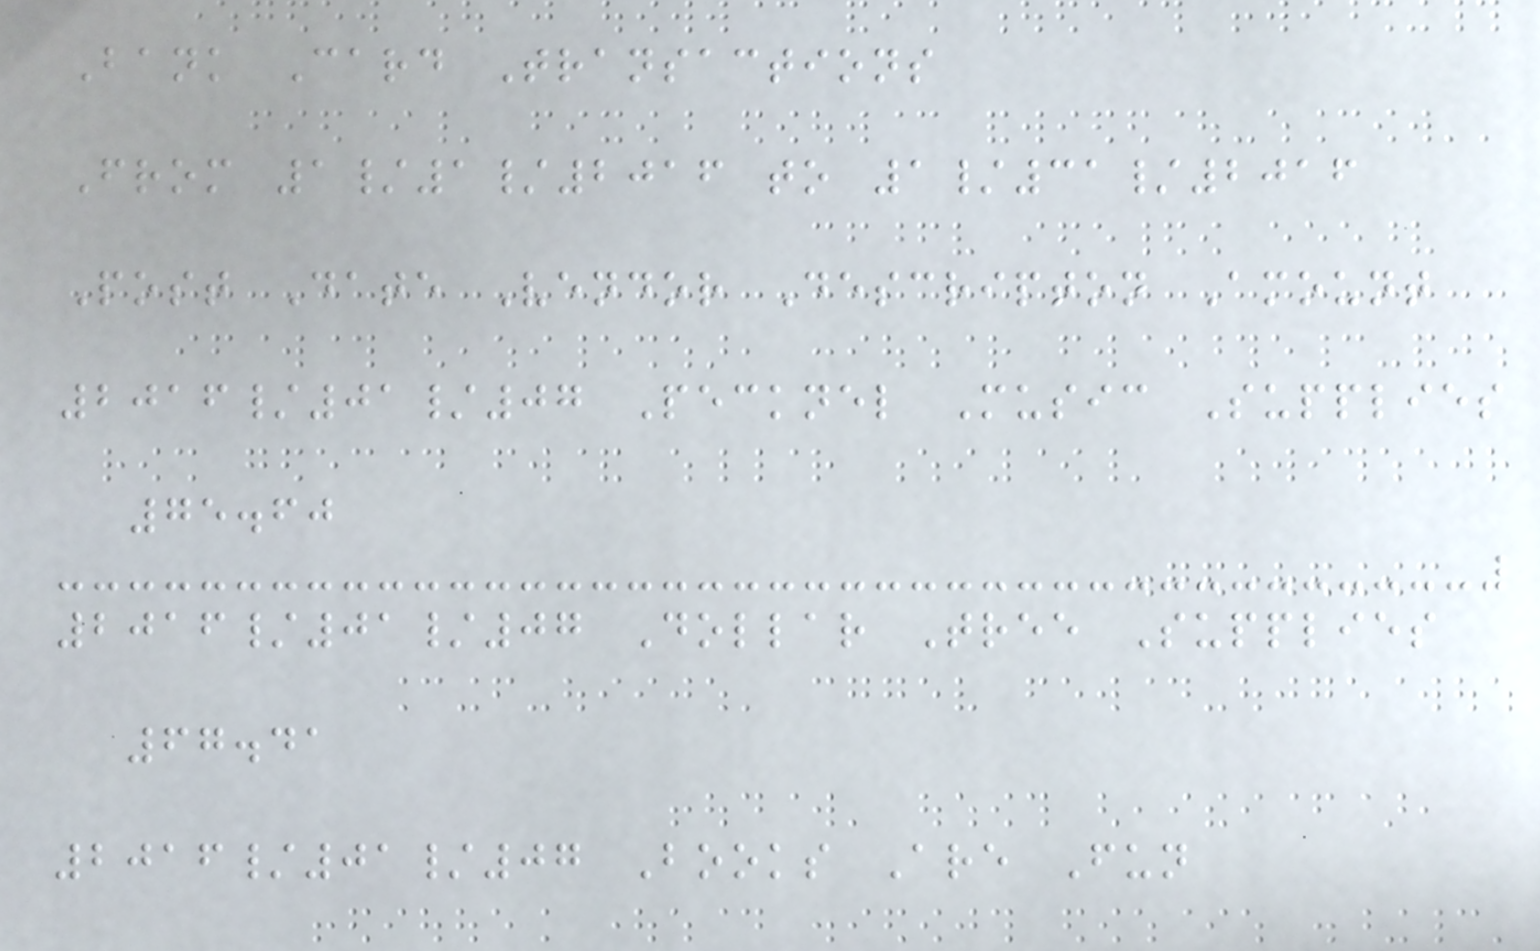Bank Card Transactions
From 1/1/2016 to 1/31/2016
Post Date Vendor Descripton Amount
2016/01/07 Pecknel Music Supplies
75.60
2016/01/07 Dollar Tree Supplies
67.41
2016/01/07 Books Are Fun
